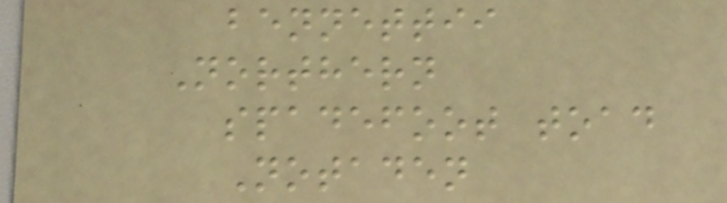bennettii
Northern
spadefoot toad
Notaden
